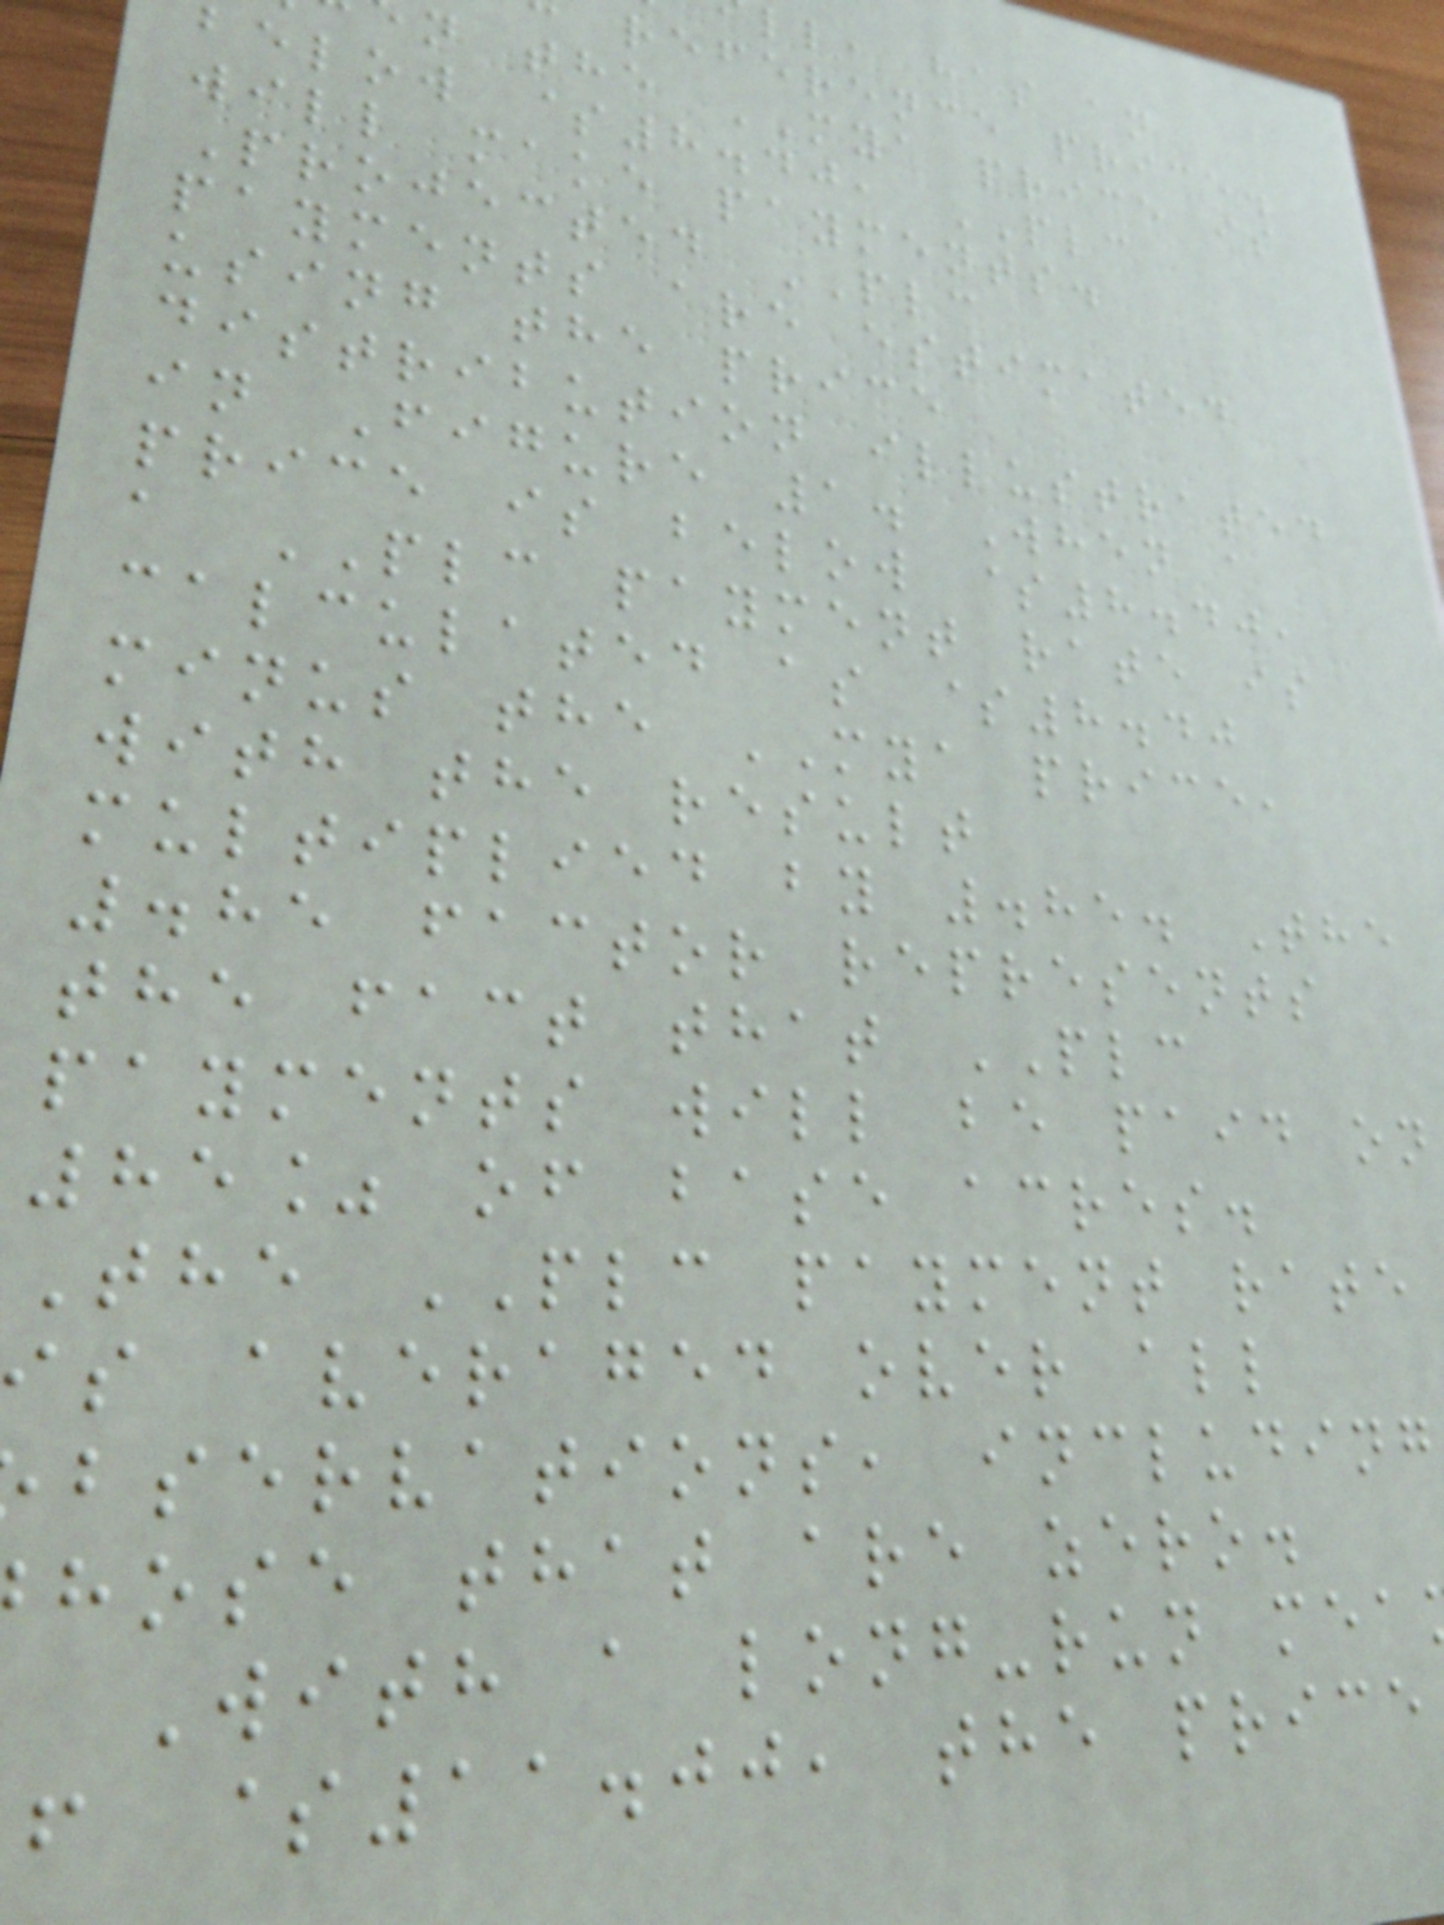ll, has an
reference price.
n the MYA price is
below $8.40, PLC
will make payments.
Projected PLC
payments are estimated
using the price
distribution illustrated
in Figure 1. When a
price is below $8.40,
a PLC payment rate is
calculated as $8.40
minus the MYA price,
with the result
multiplied by .85. The
.85 factor represents
the fact that PLC
payments will be paid on
85% of base acres.
The PLC payment rate
s averaged over all
bservations, including
hose that are zero.
With a long-run mea
f $11.00, the price
